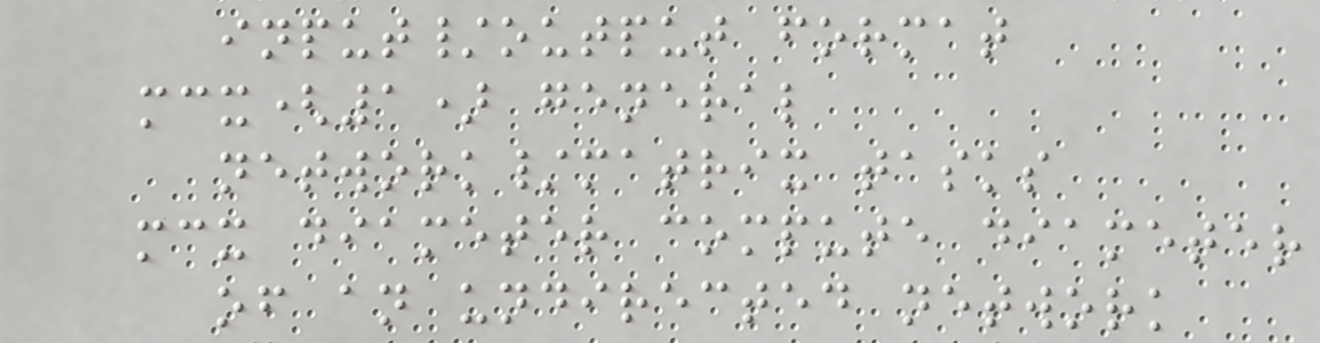input/output format
mcx(1) general
network/matrix tasks
mcx diameter compute diameter
of an undirected network
